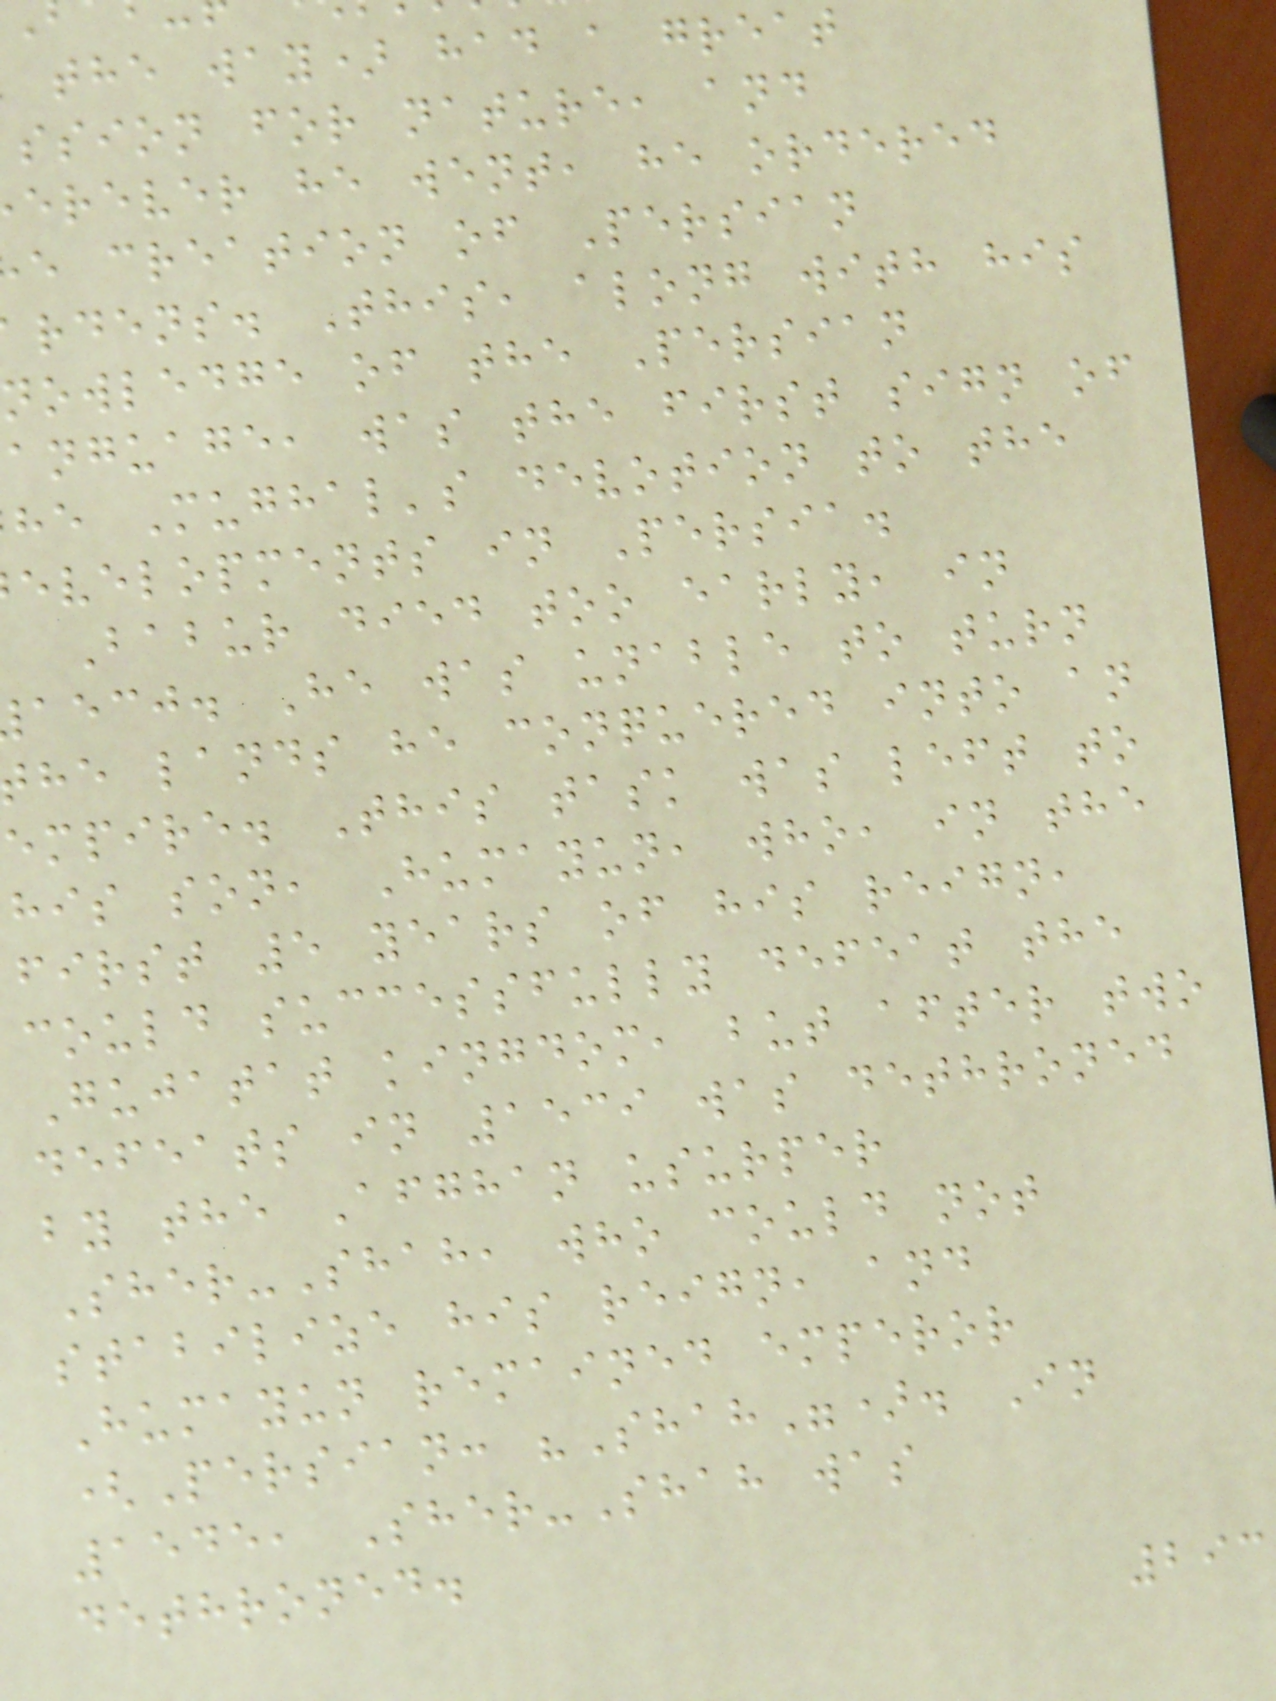the way) had a great
ssion for nature, and
erever he went, he ordered
e creation of Persian
rdens. This, along with his
nowledge of the Persian
anguage, was the first sign of
he Mughal's devotion to the
evelopments in Persia.
Babur died too early, in
aecj. He was unable to turn
he lands he conquered into an
empire. This task was left to
his son, Humayun, who, in the
first 5 years of his reign,
could successfully defeat the
Gujatat kingdom, but after two
defeats in 1539 was dethroned
by the Afghan usurper
Sher-Shah, who could not
stabilize his reign, and
Humayun remained emperor
(Persian: "Shah"). In
1545, Sher-Shah was
dethroned.
293
